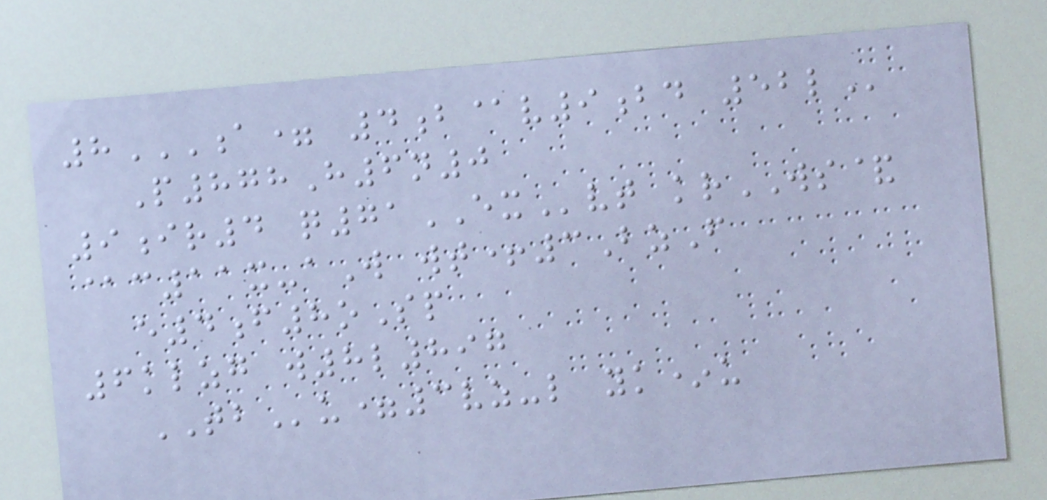8A= 4B@V9BD 52L
P878H6n0
9ir4 q71EXvt krWS&
@c11x-aW wt+3BzF
e4f8oSp
6klzg w8l897
TBu=3vz-l yk*u
